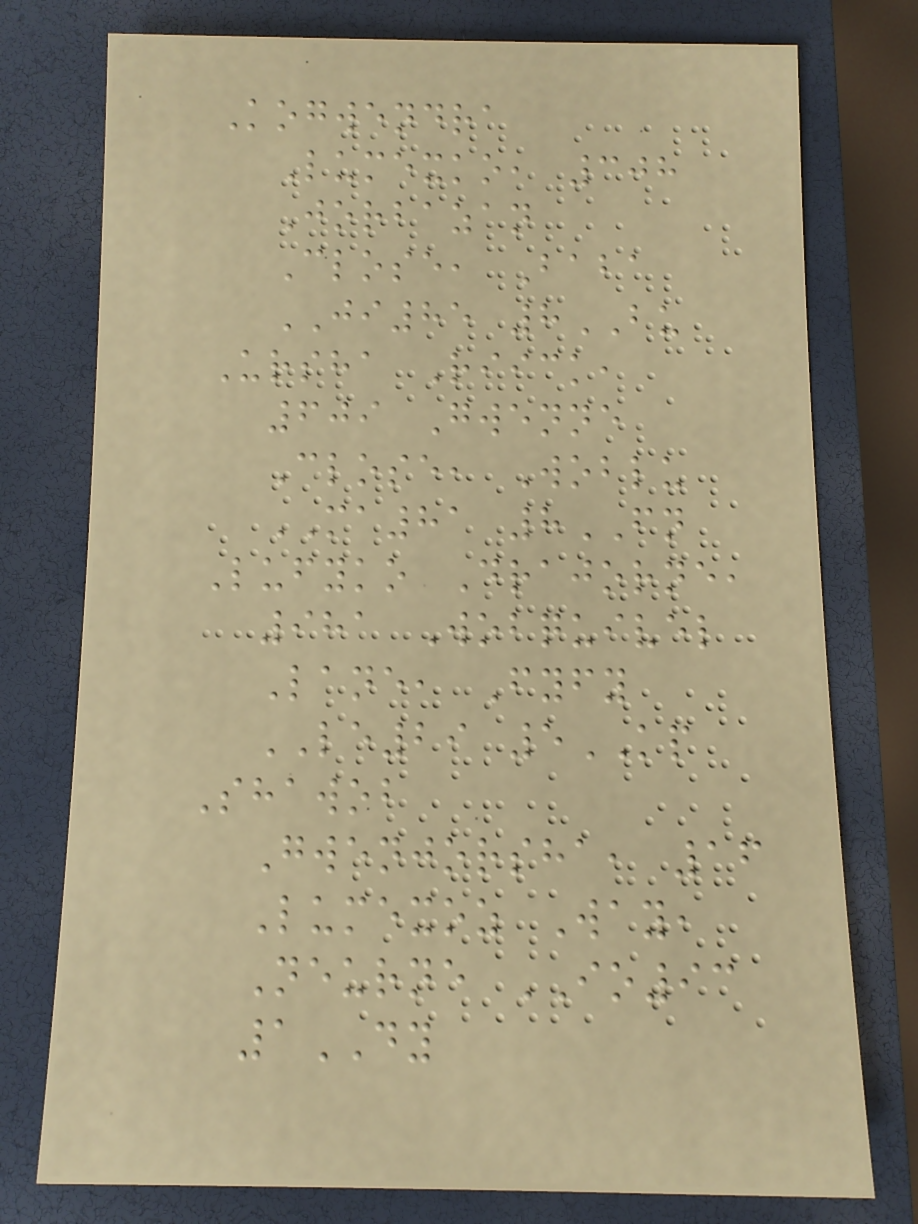Kogwendra
Lumexko, 308
Jorbazan
Close, Baba
JI85 8BU
Ursha Riick,
609 Gwenne
Close, Woblu
MA81 8FN
Lufyko Drajorne,
981 Wobquivel
Lane, Fyfy
LE29 5KP
Shawob
Gwenjorsha, 16
Lumexoz Way,
Neurne IO93
1DY
